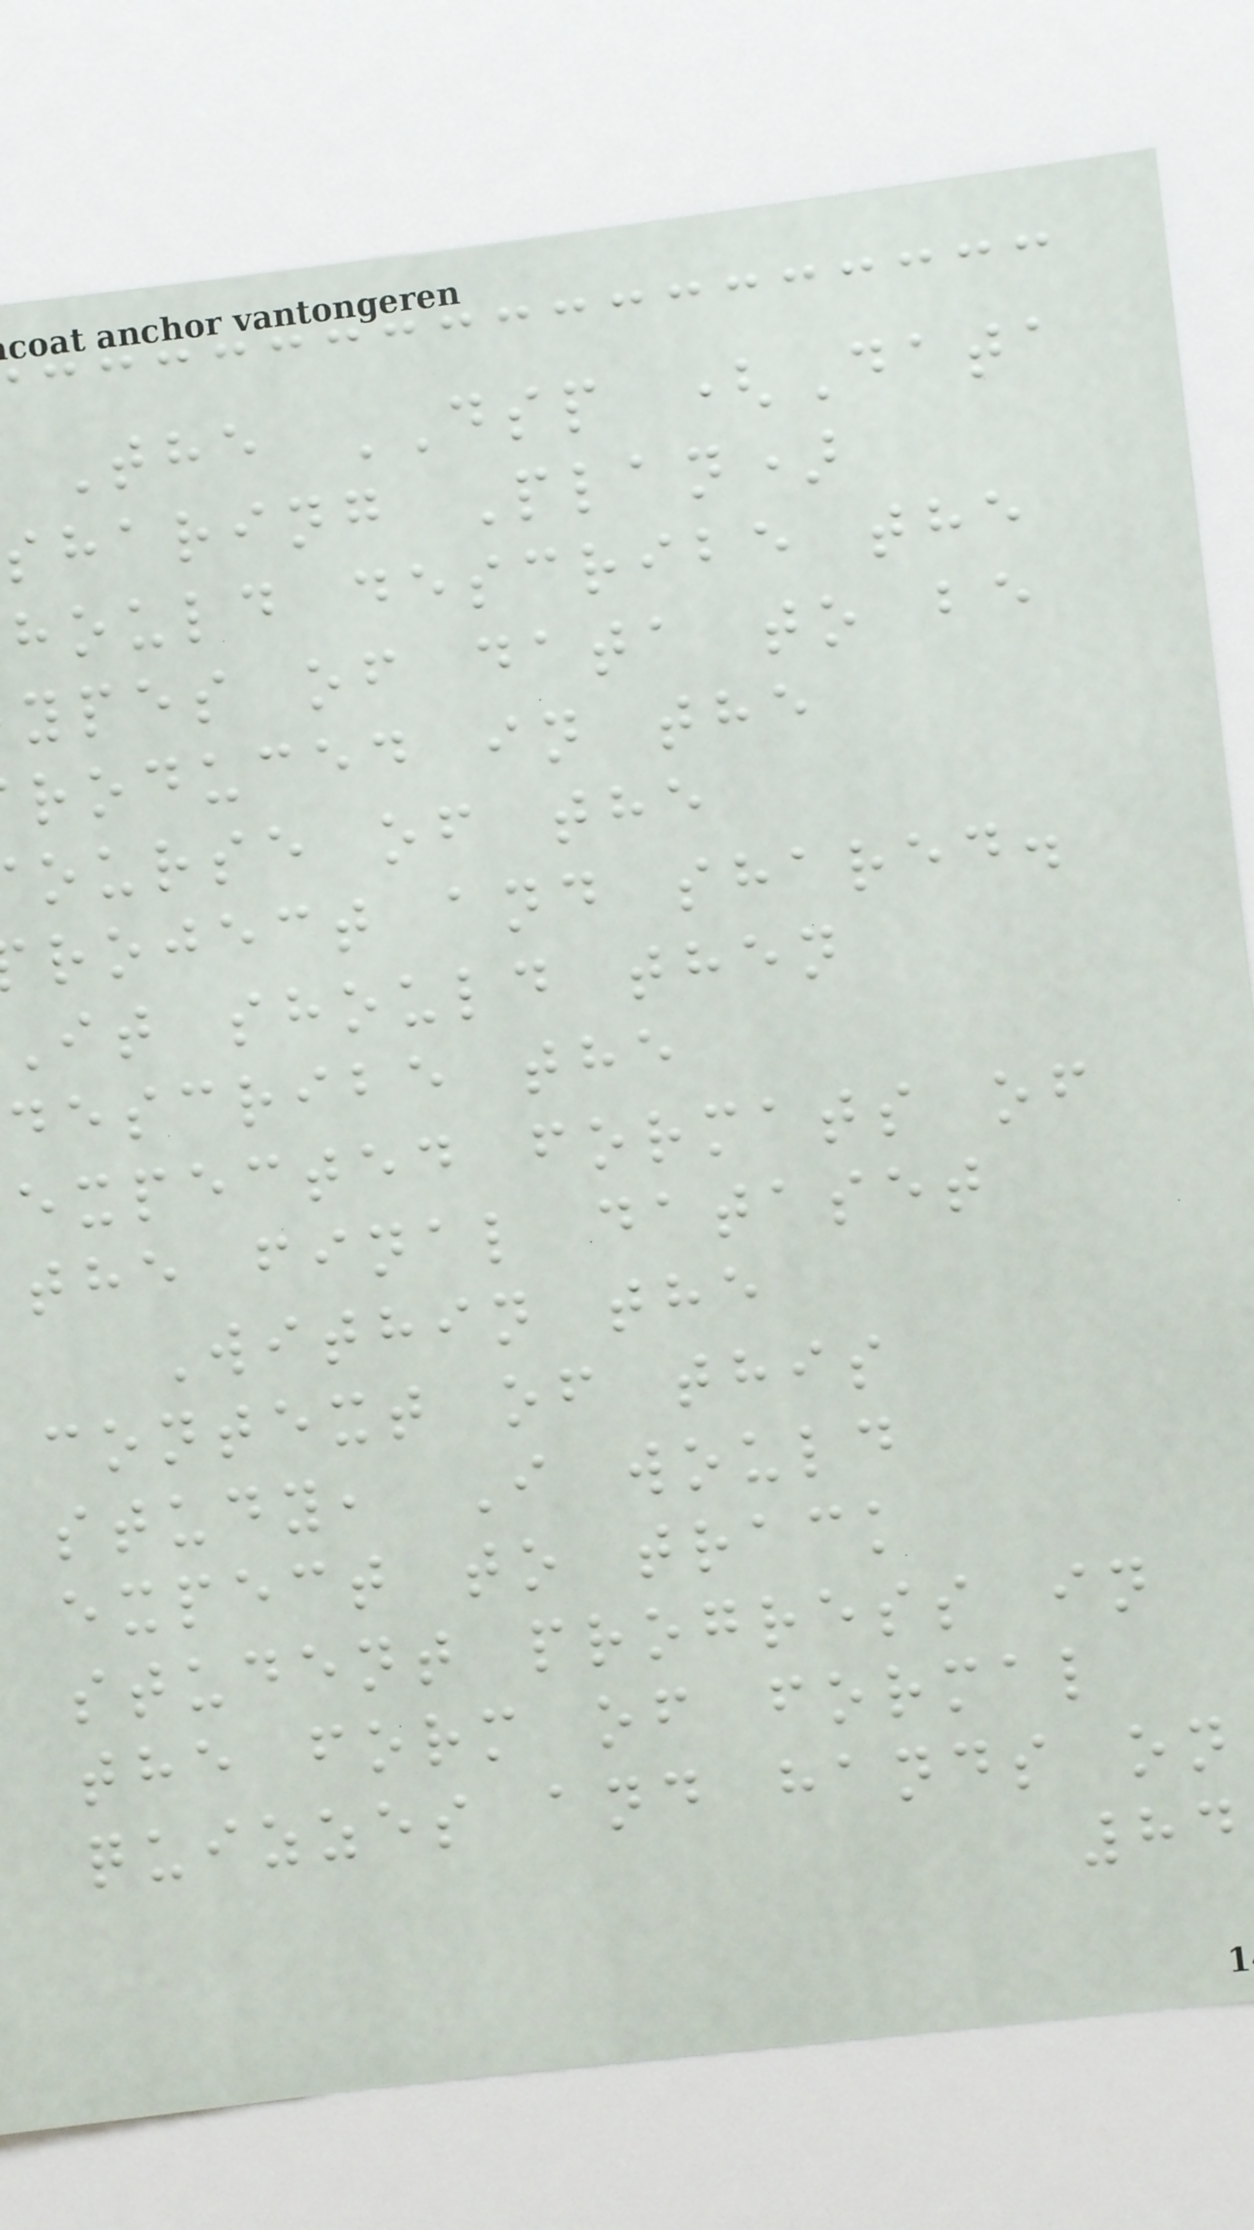The DSP (Data
sharing Plan)
hould describe the
ypes of data to be
roduced in the
ourse of the
roject and shared.
It should then
describe the
expected formats of
the final dataset
Within the
context of this
study, I would
expect to track
student progress in
the form of formal
quizzes and hands on
84
